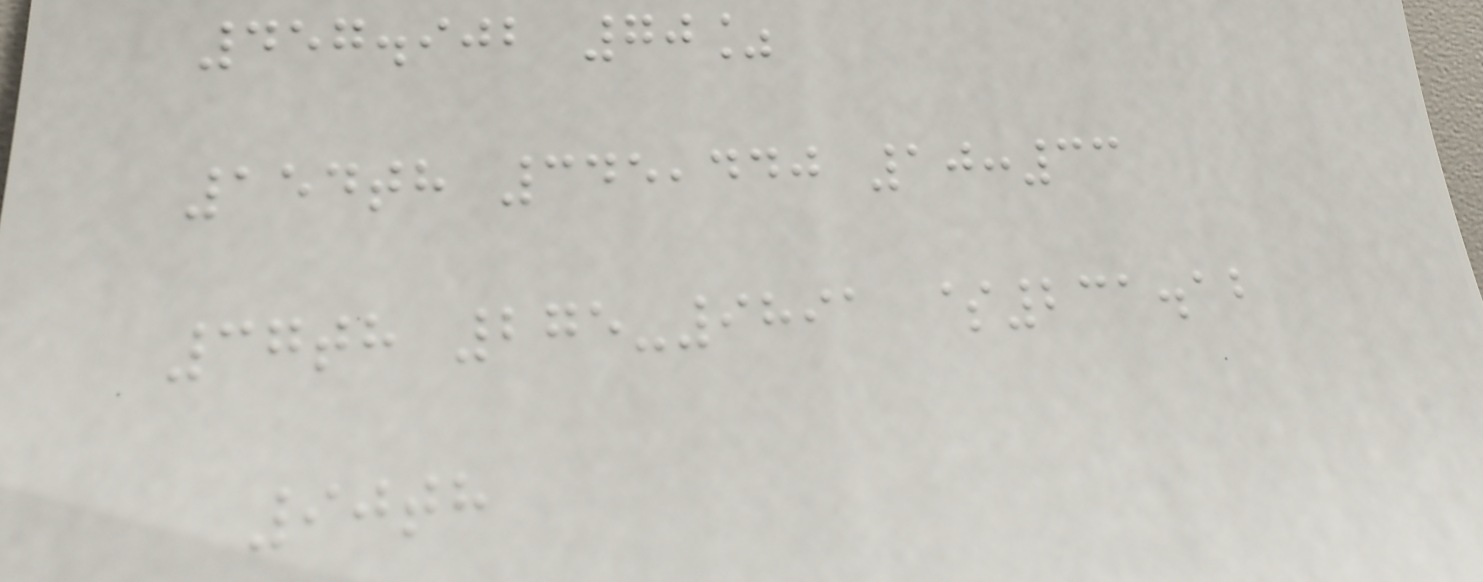457.902 70%
154th 345,440 10:33
37th 275-9891 $231.12
90th
